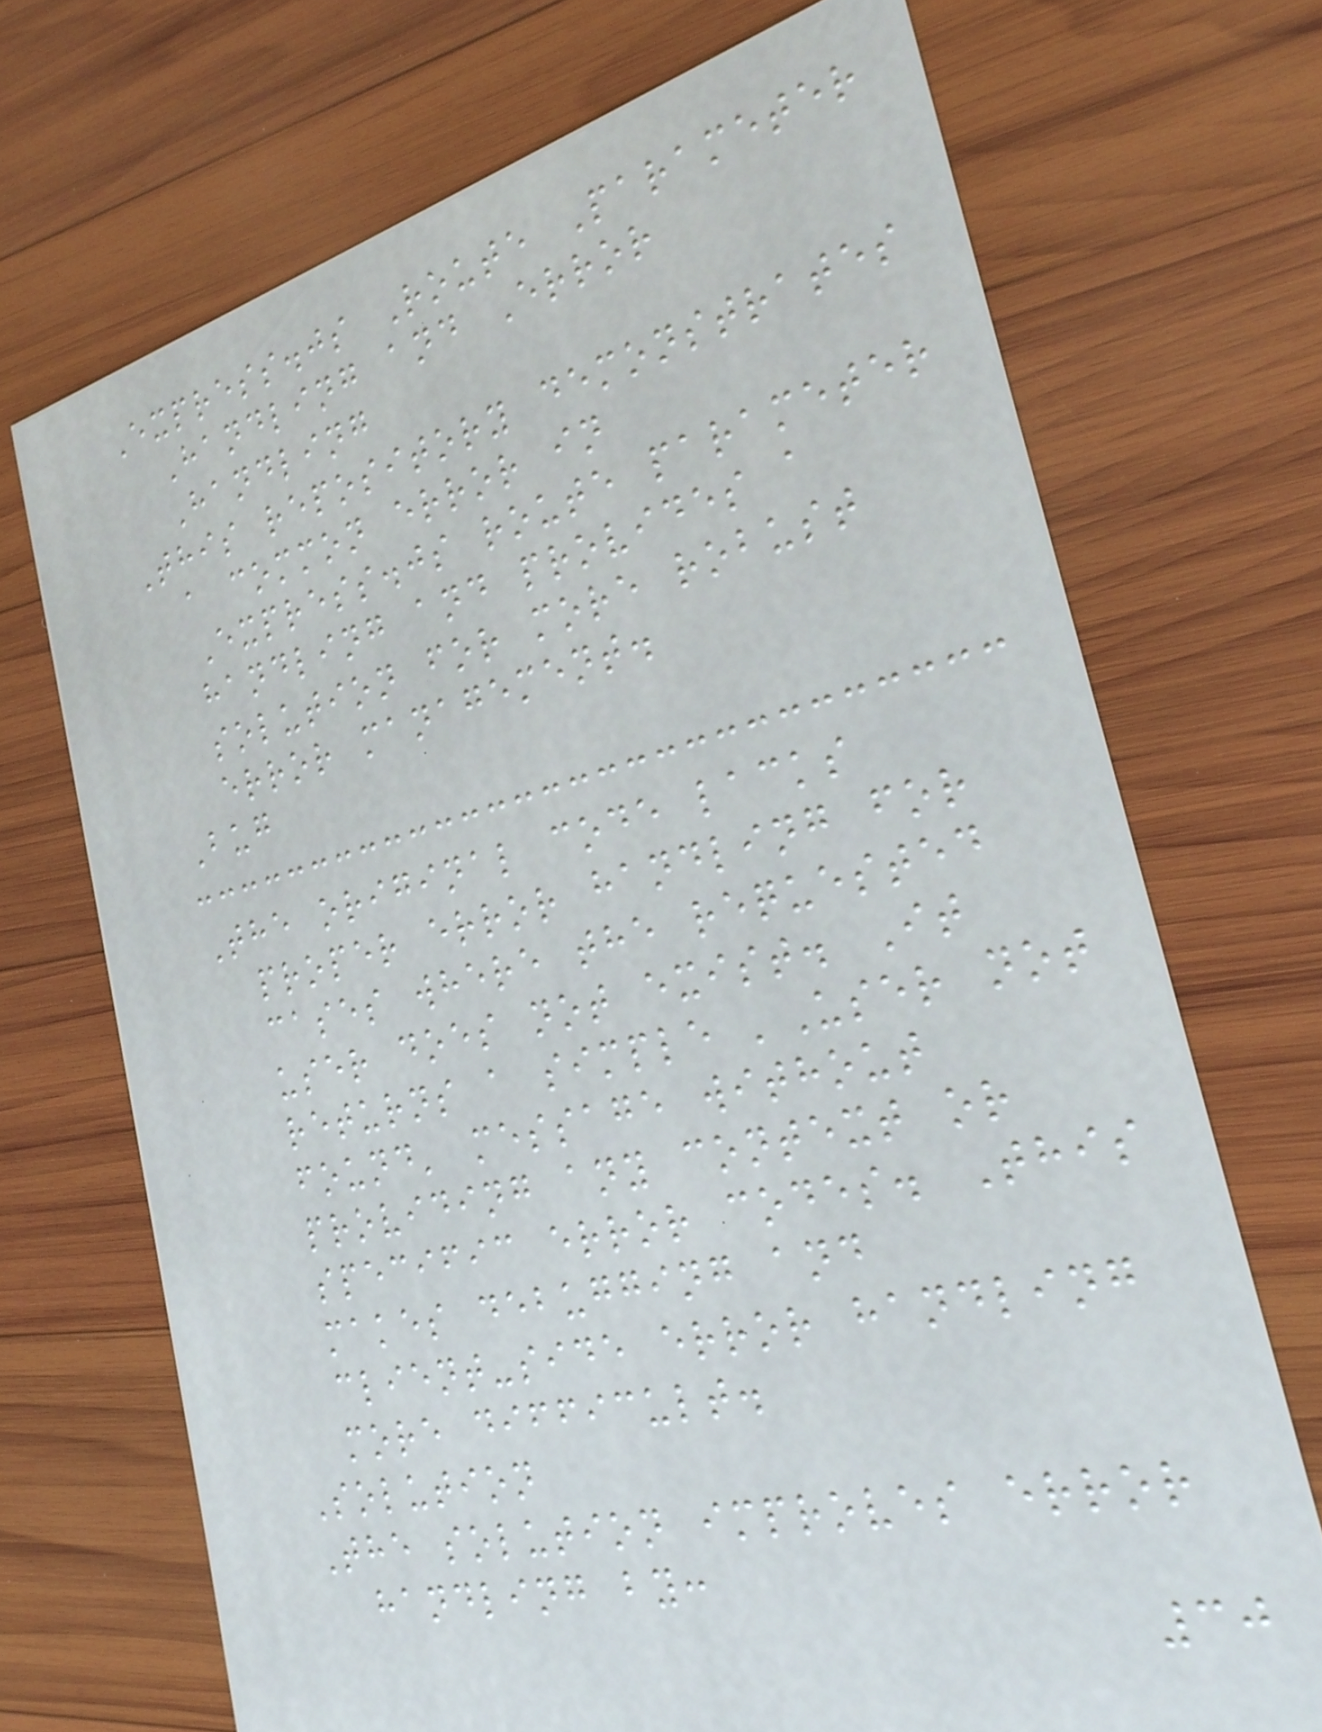Express.js Route Parameter
Handling and Error
Handling
This repository demonstrates
a common error in
Express.js route parameter
handling and provides a
solution for more robust
error management.
Bug
The original code lacks
proper error handling for
cases where the requested
user does not exist. It
returns a simple 'User not
found' message without
providing any context or
specific error codes. This
makes debugging and
client-side error handling
more difficult.
Solution
The solution improves error
handling by:
30
